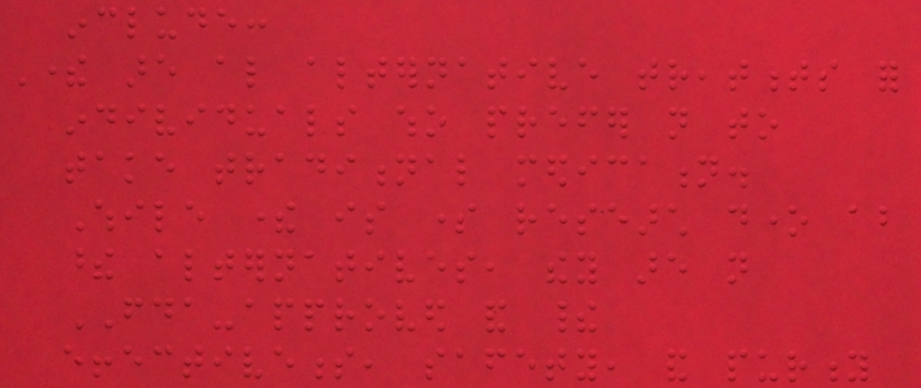include:
There are also alternative treatments for
individuals who prefer not to
take traditional medication.
While there is some research done about
these alternatives, they are not
FDA-approved and their
effectiveness, safety, and purity
